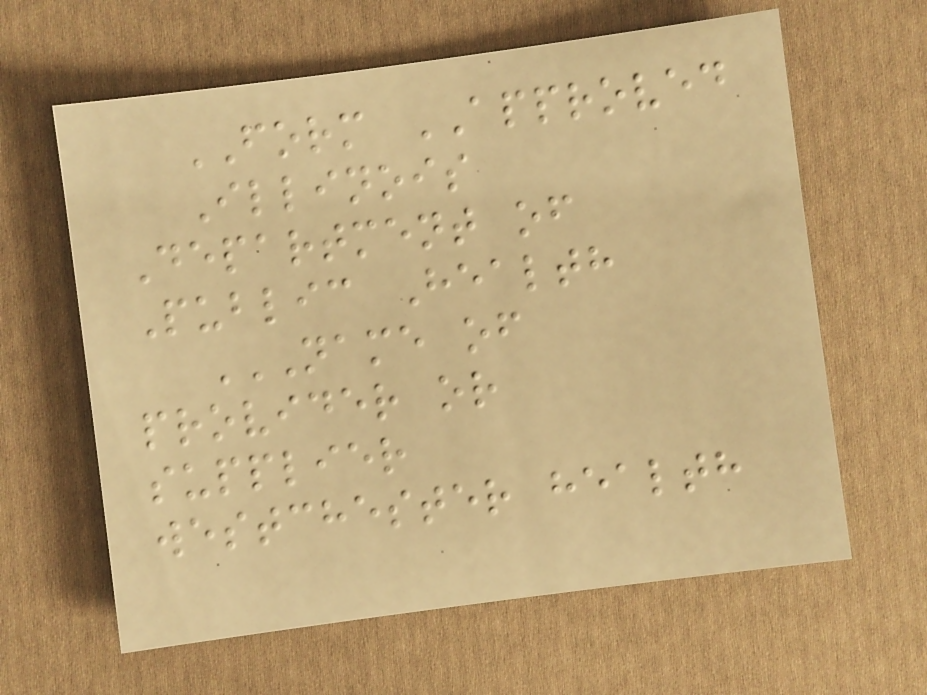FORM APPROVED
Illinois
Department of
Public Health
NAME OF
PROVIDER OR
SUPPLIER
WESTCHESTER HEALTH
